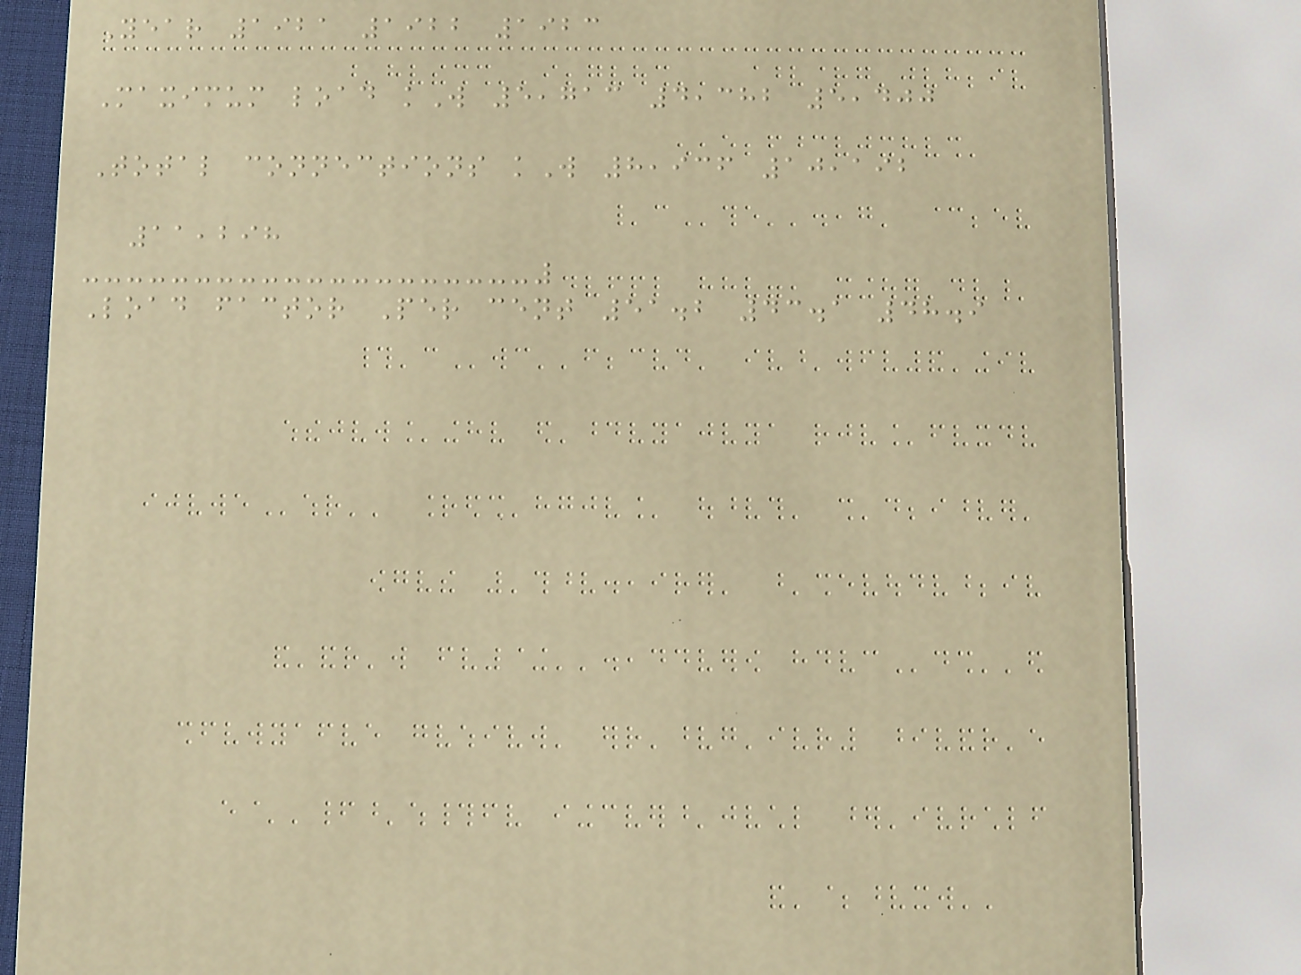Year 1921 1922 1923
Maximum load kW 5,713 4,382 5,400
Total connections kW 8,936 10,192
11,298
Load factor Per cent 51.2 43.1 48.9
